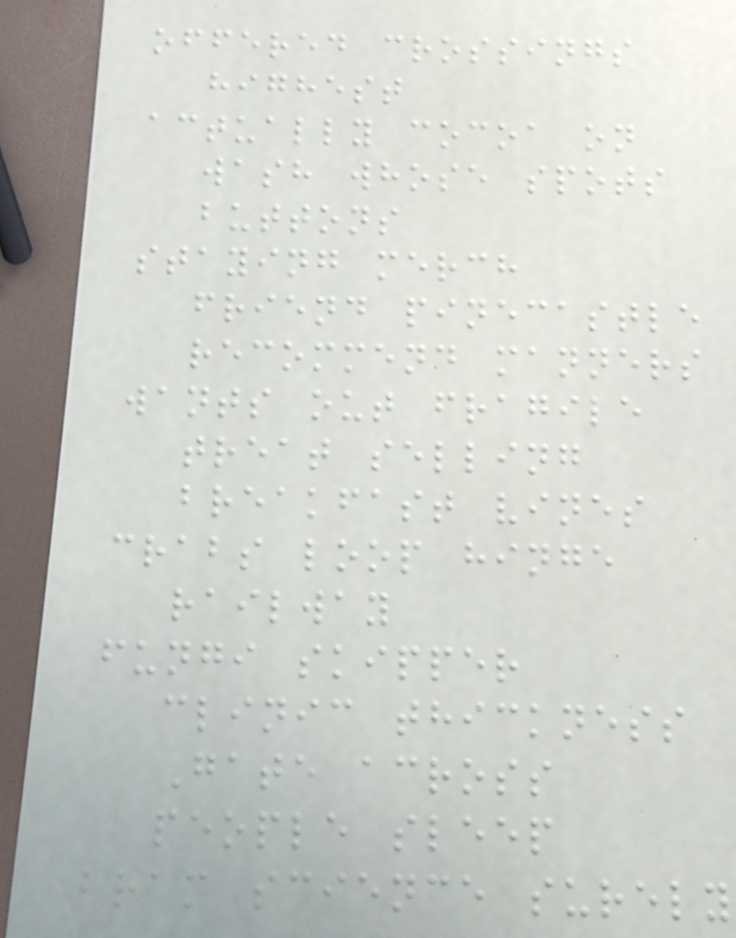offered crossings
highest
actually cocoa on
wash whose spots
buttons
staying merch
friend pinecastle
recommend manners
wants out fragile
treat selling
breakfast vines
crabs loop hinge
railway
fungi skipper
clinic thickness
Gate across
people sleep
bram science surely
